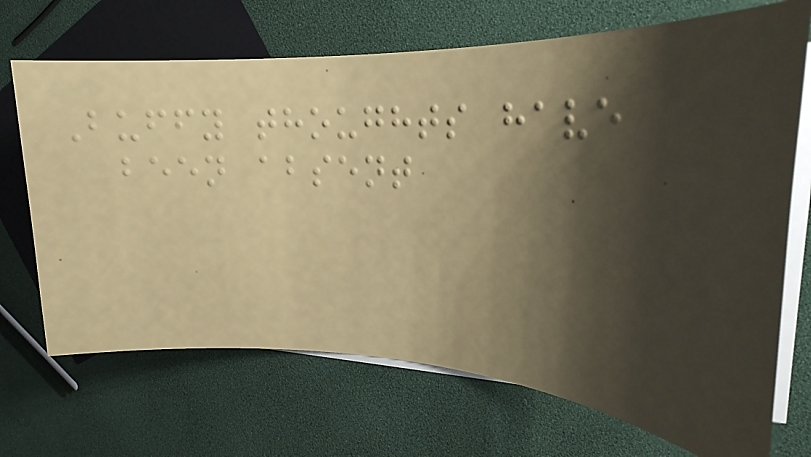Buffy thoughts have
been absent
